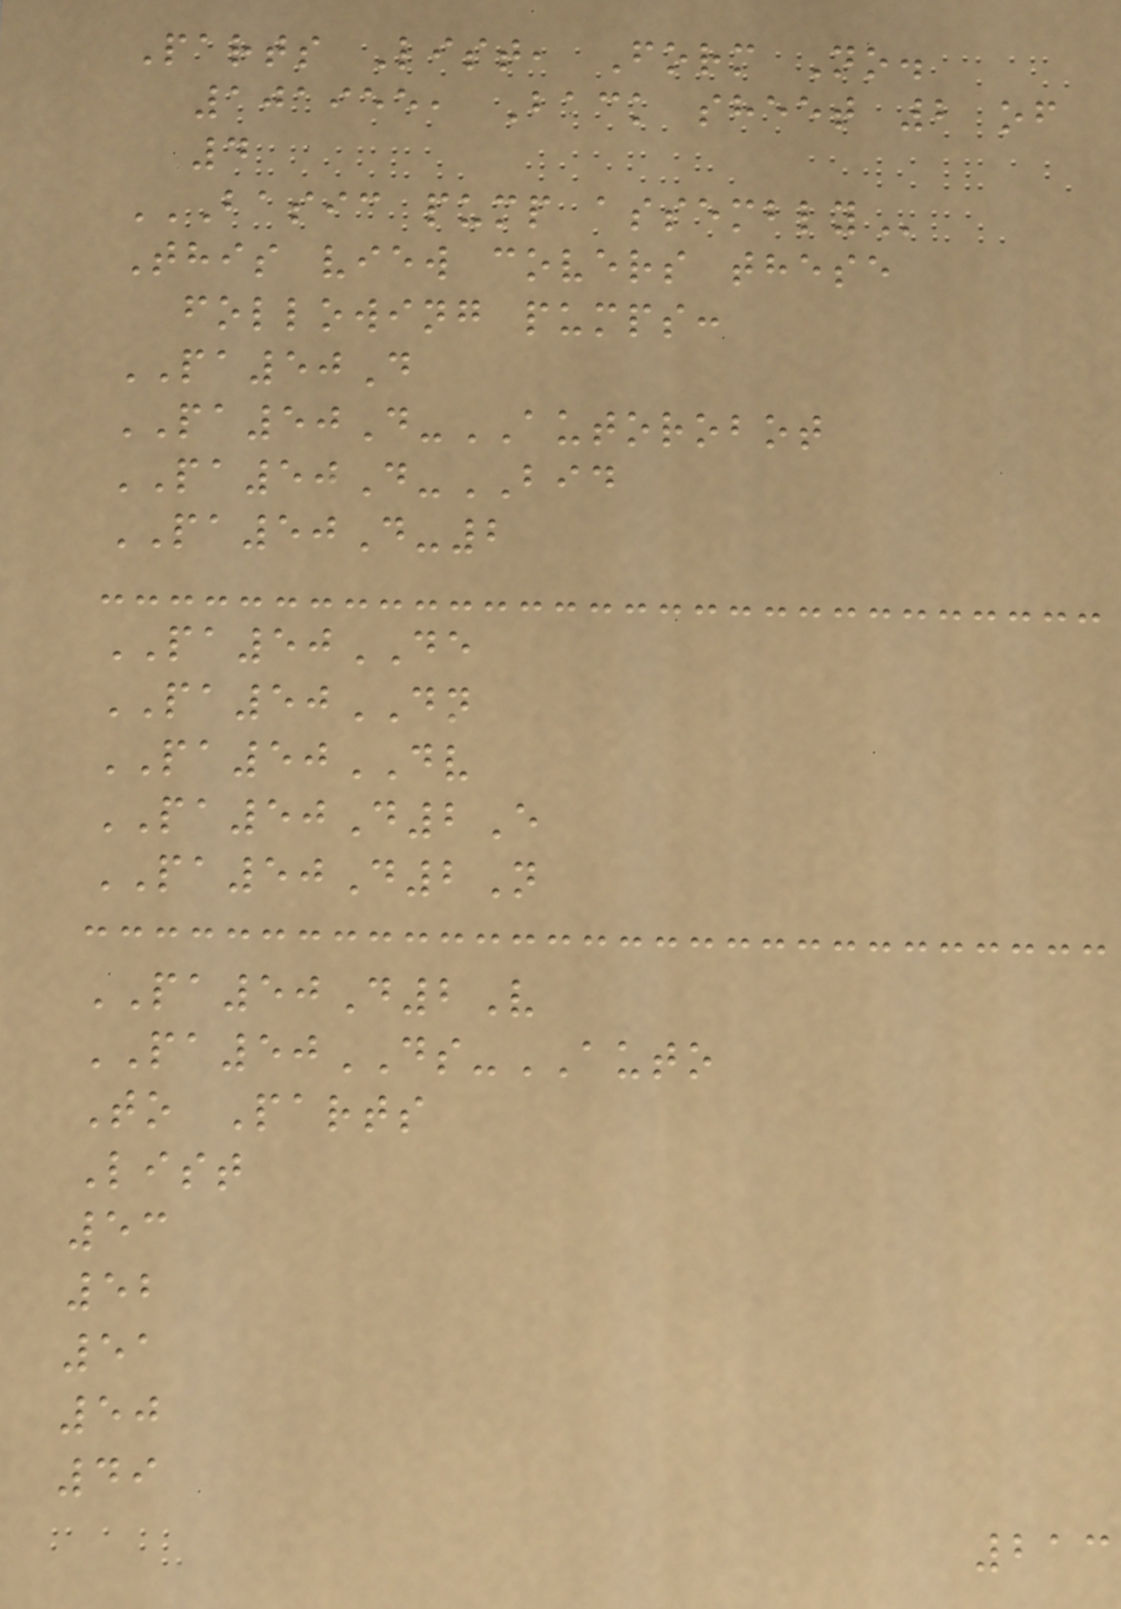Parts List, Form No.
101955, Back sheet 2 of
4
BASIC PUMP ASSEMBLY
This view covers these
following pumps:
PA50D
PA50D-AUTOROBOT
PA50D-BID
PA50D-2
PA50DE
PA50DN
PA50DV
PA50D2E
PA50D2N
PA50D2V
PA50DS-AUTO
To Parts
List
53
52
51
50
49
213
